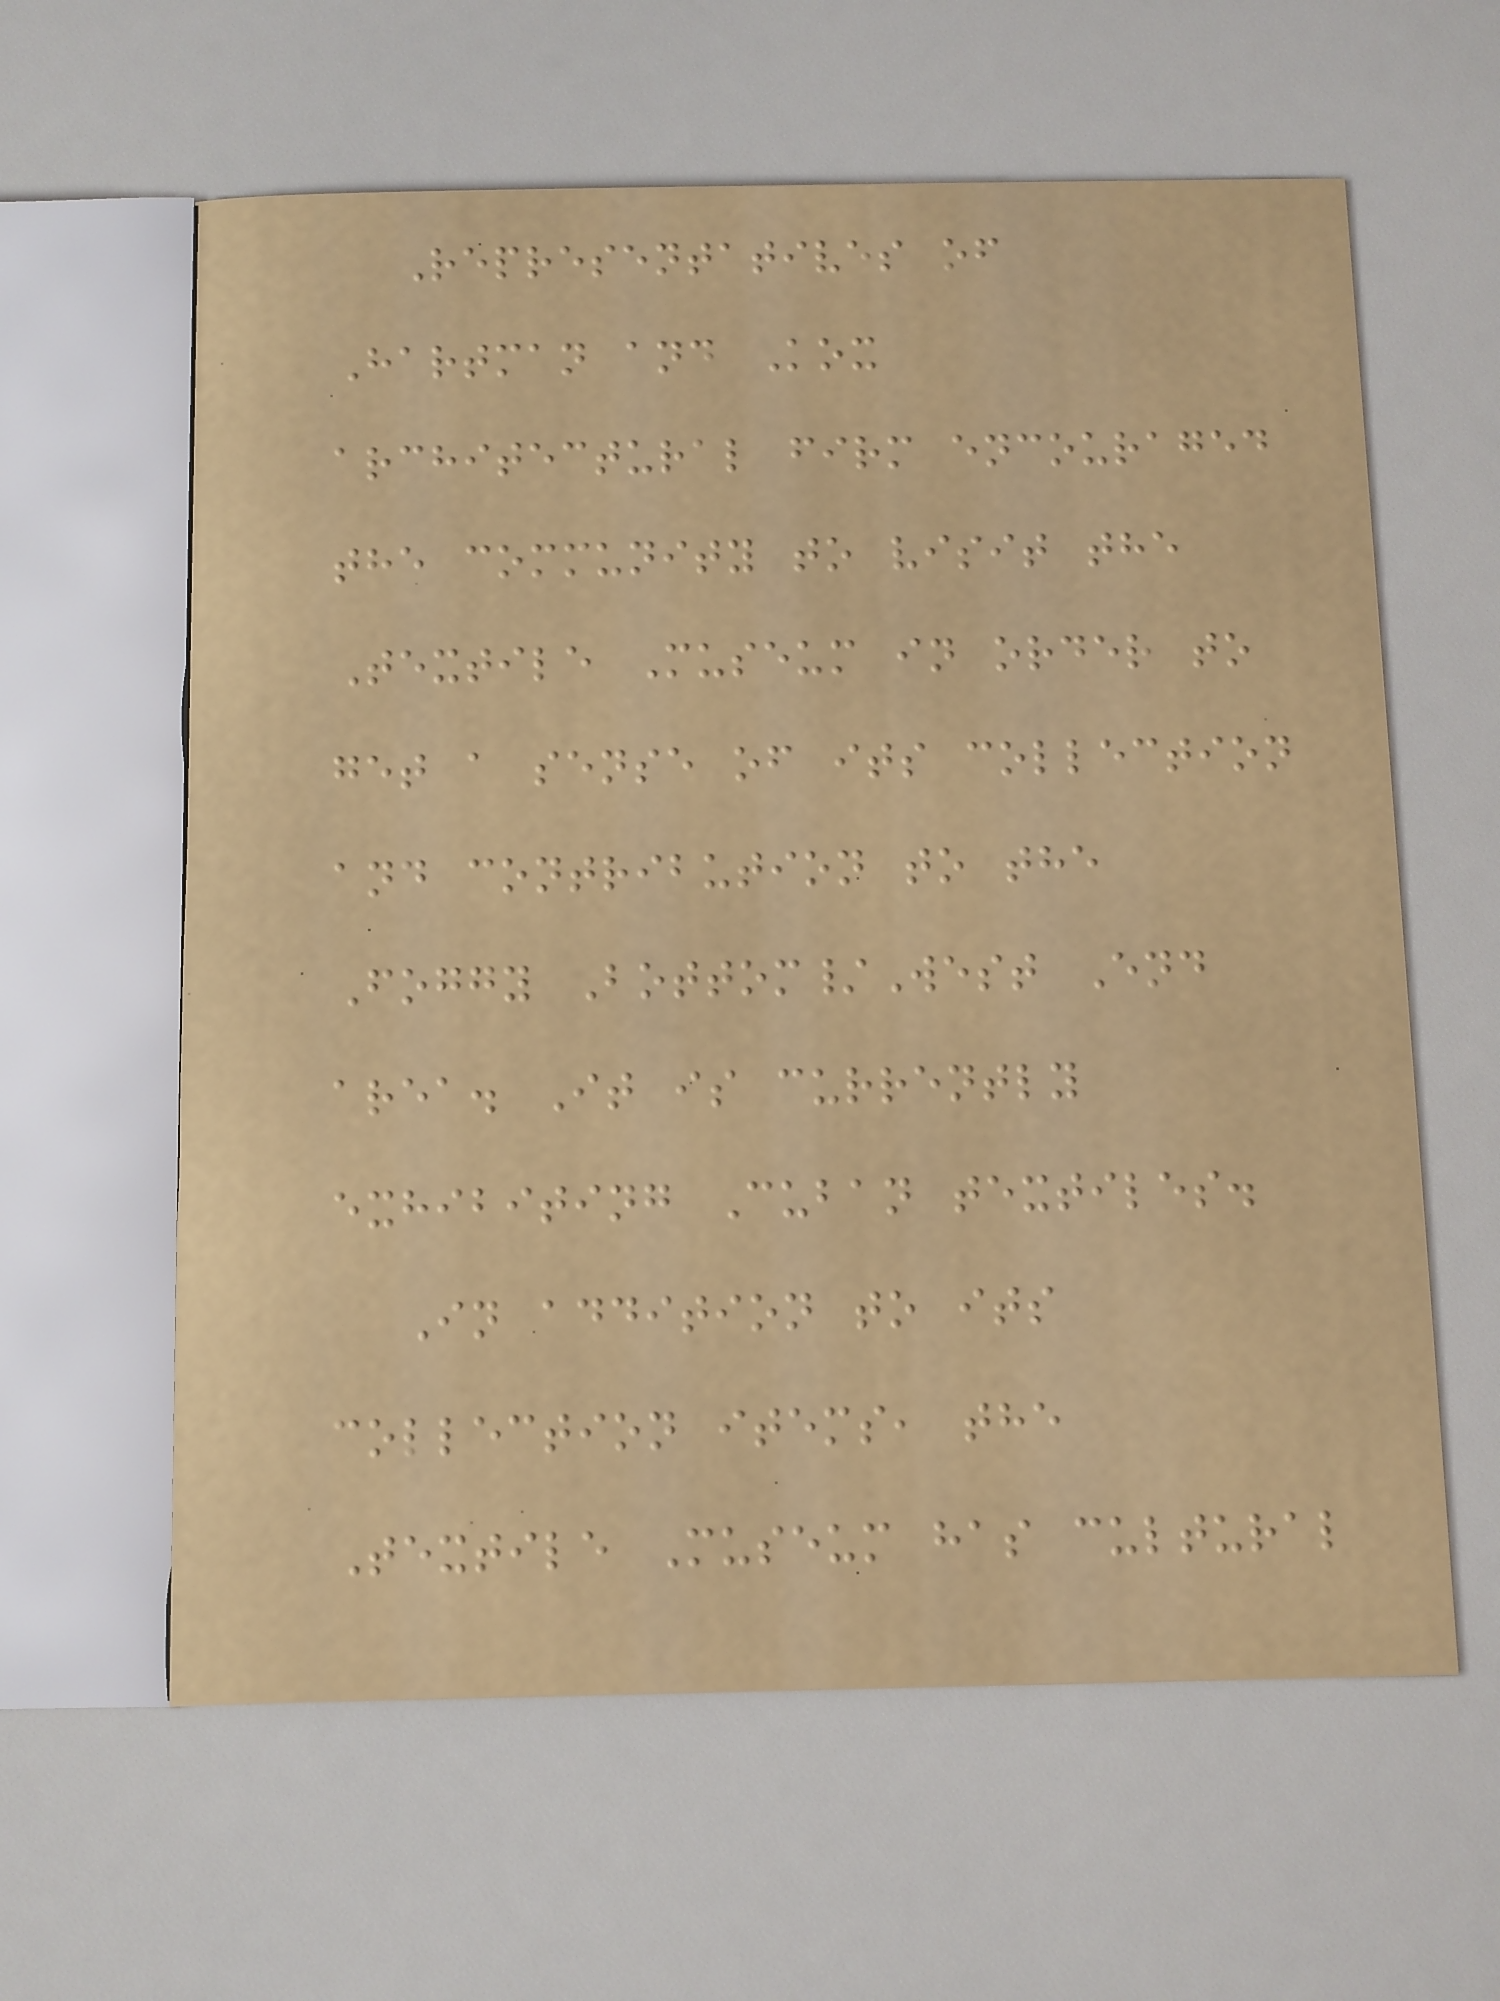Representatives of
Hartman and Kox
architectural firm encouraged
the community to visit the
Textile Museum in order to
get a sense of its collection
and contribution to the
Foggy Bottom/West End
area. It is currently
exhibiting Cuban textiles.
In addition to its
collection items, the
Textile Museum has cultural
